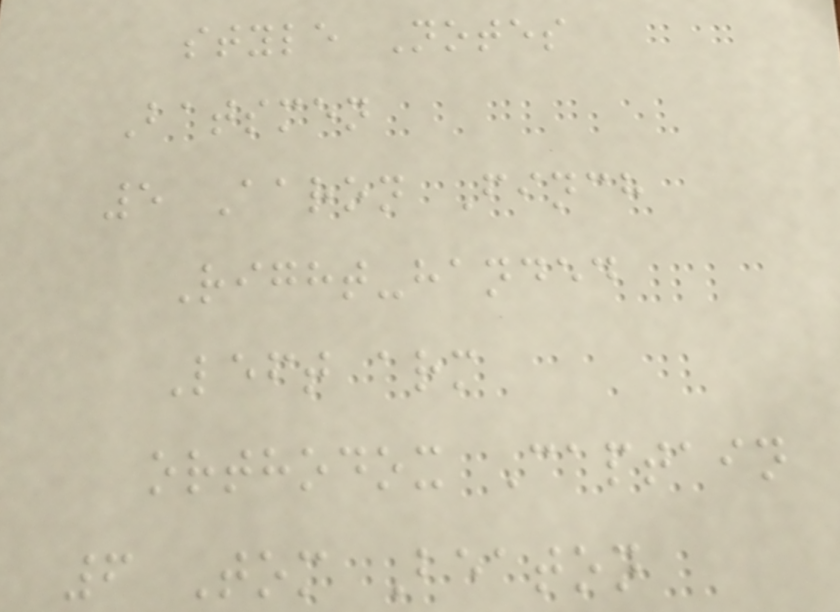style Notes
Batsmen
5 Aaron Finch
Right-handed
Left arm
orthodox Captain
6 Tom Beaton
